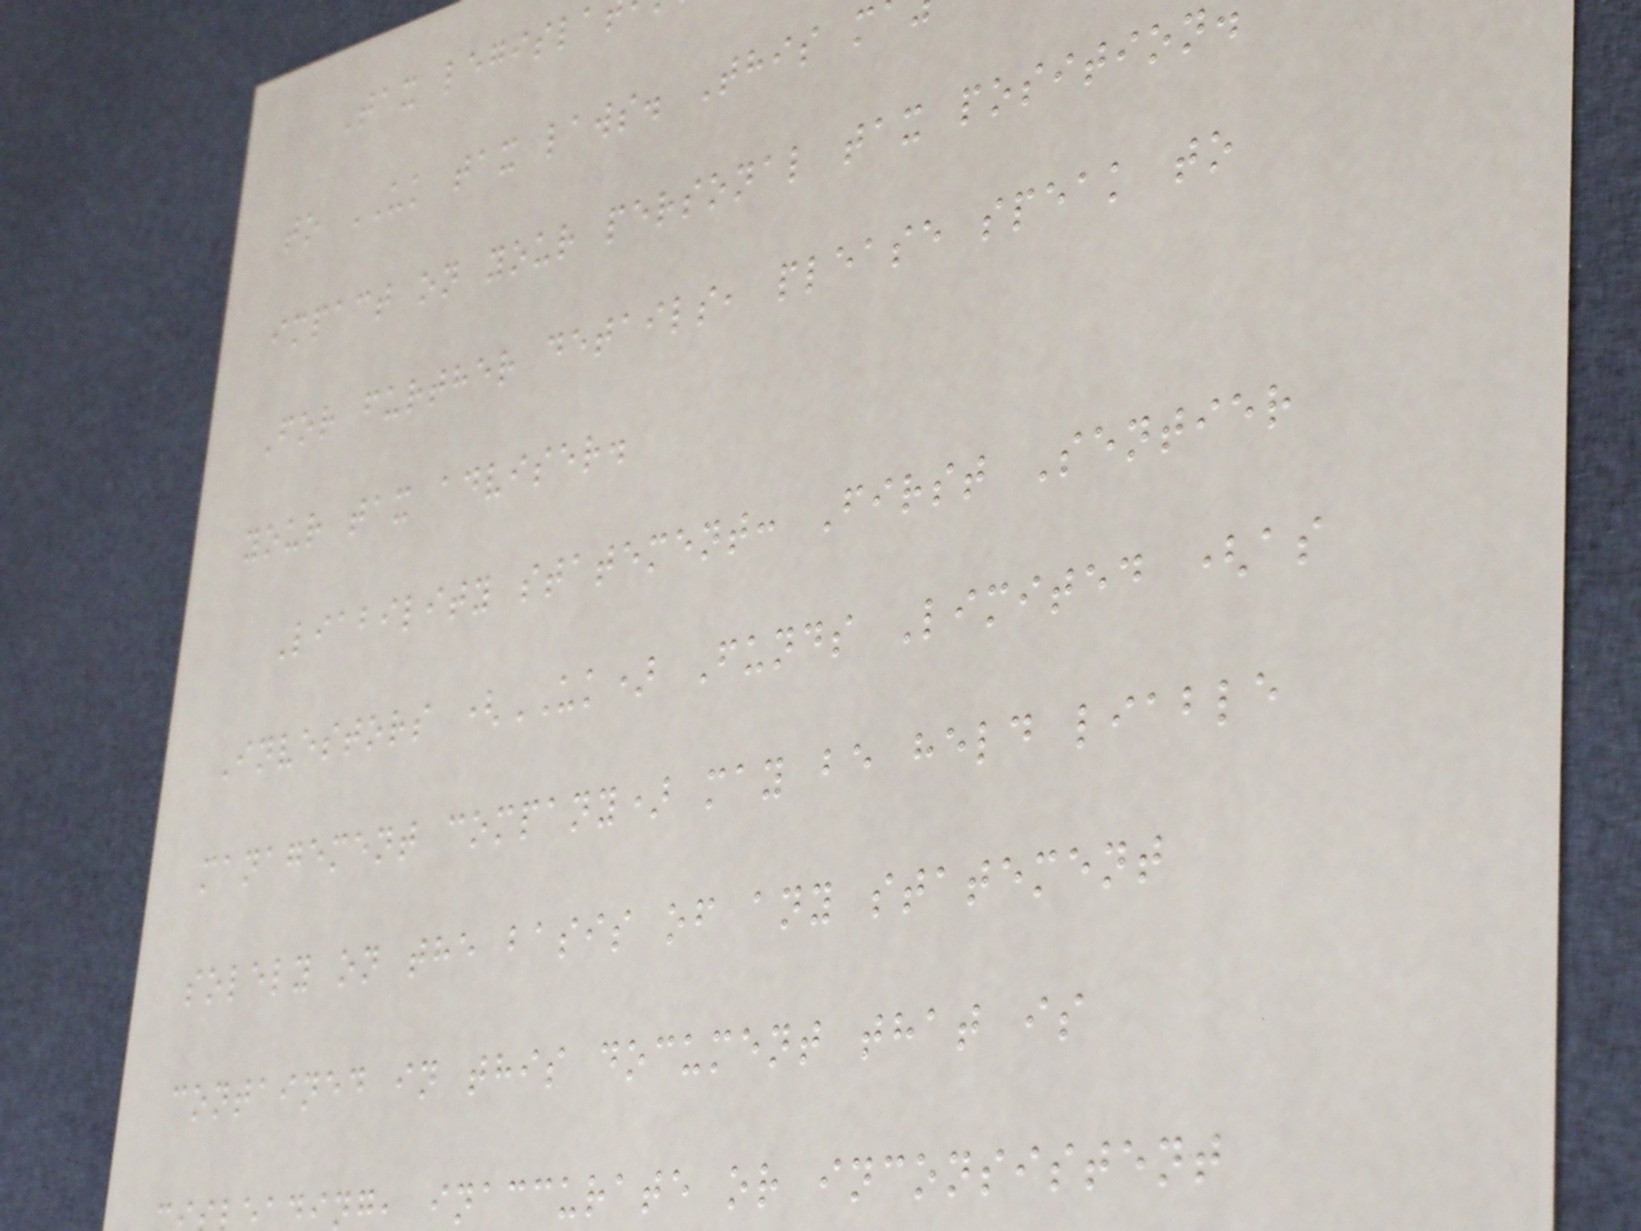Tax legisla
to UK tax laws. This m
impact on your personal tax position
For further details, please speak to
your tax adviser.
Liability statement: First Sentier
Investors (UK) Funds Limited (as
management company) may be held liable
solely on the basis of any statement
contained in this document that is
ing, inaccurate or inconsistent
